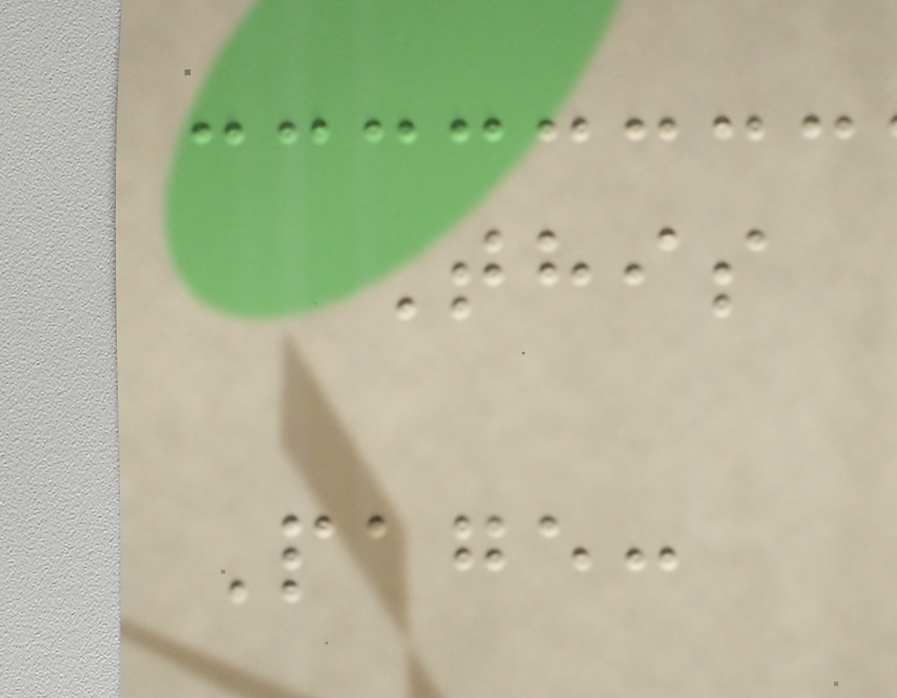This
Page:
